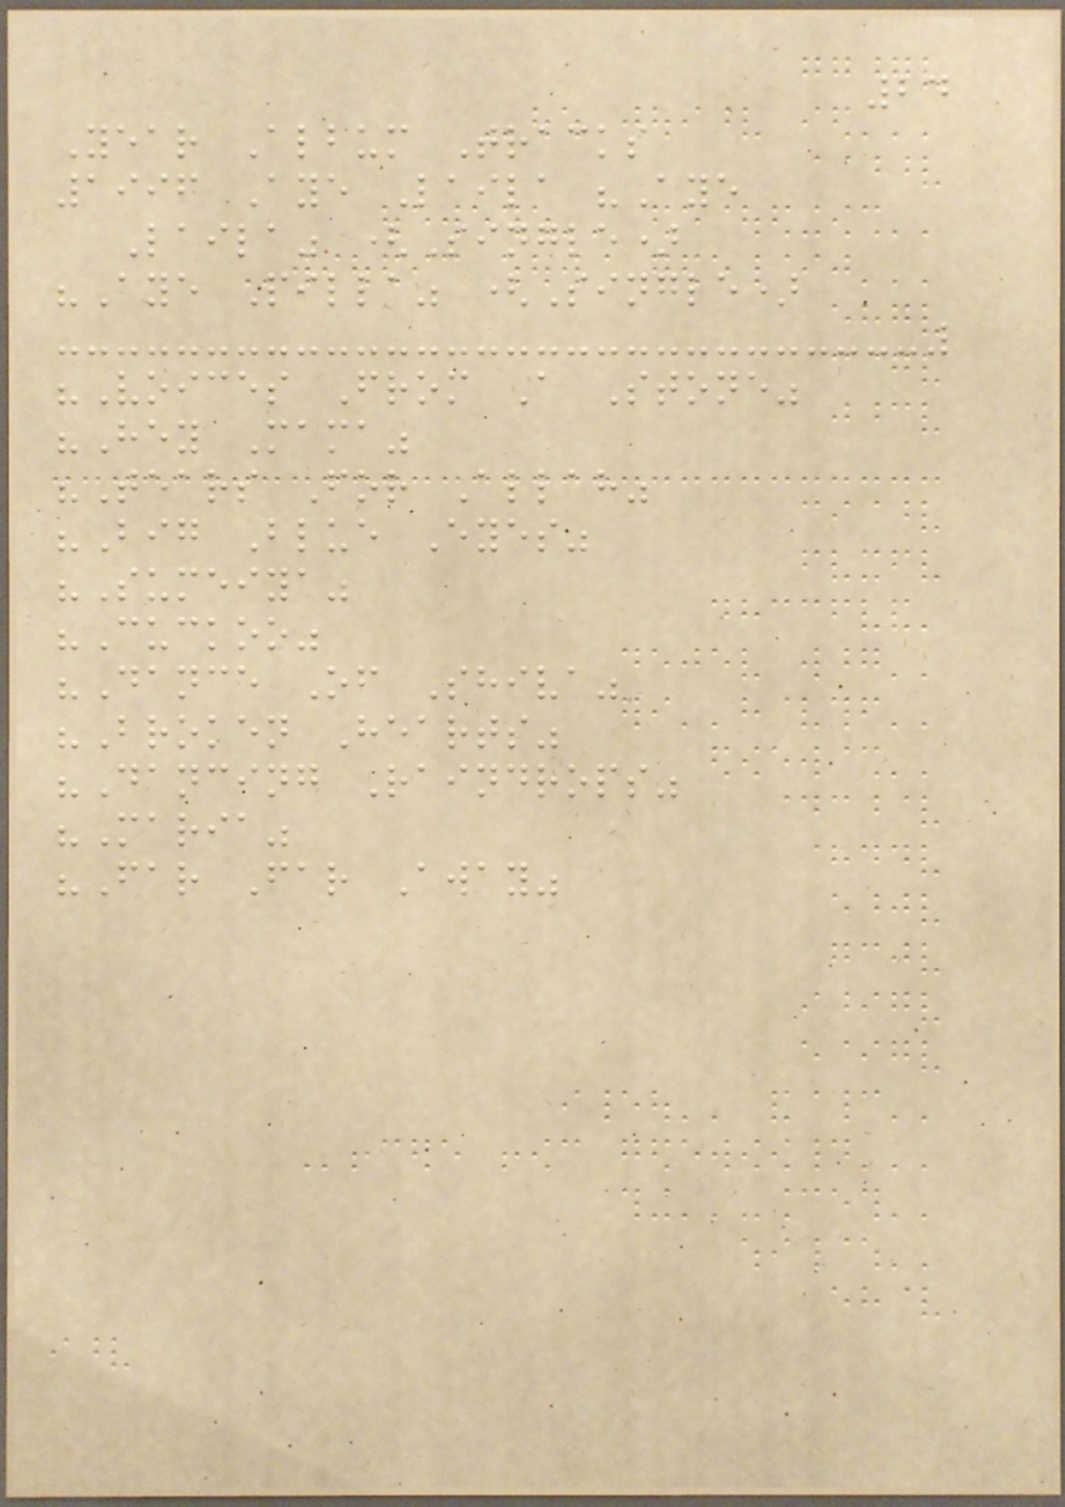24
Year Album Tracks
1996 Aye Laila "Aye
Laila" (Single)
"Aye Pilla" (Single)
"Voices From A Stone"
"Hey Mama"
"Tears For Allah"
"Big Blue Eyes"
"Sumeiya"
"Cuckoo"
"Dance Of Shiva"
"Broken Hearts"
"Dancing Raindrops"
"Maria"
"Far Far Away"
